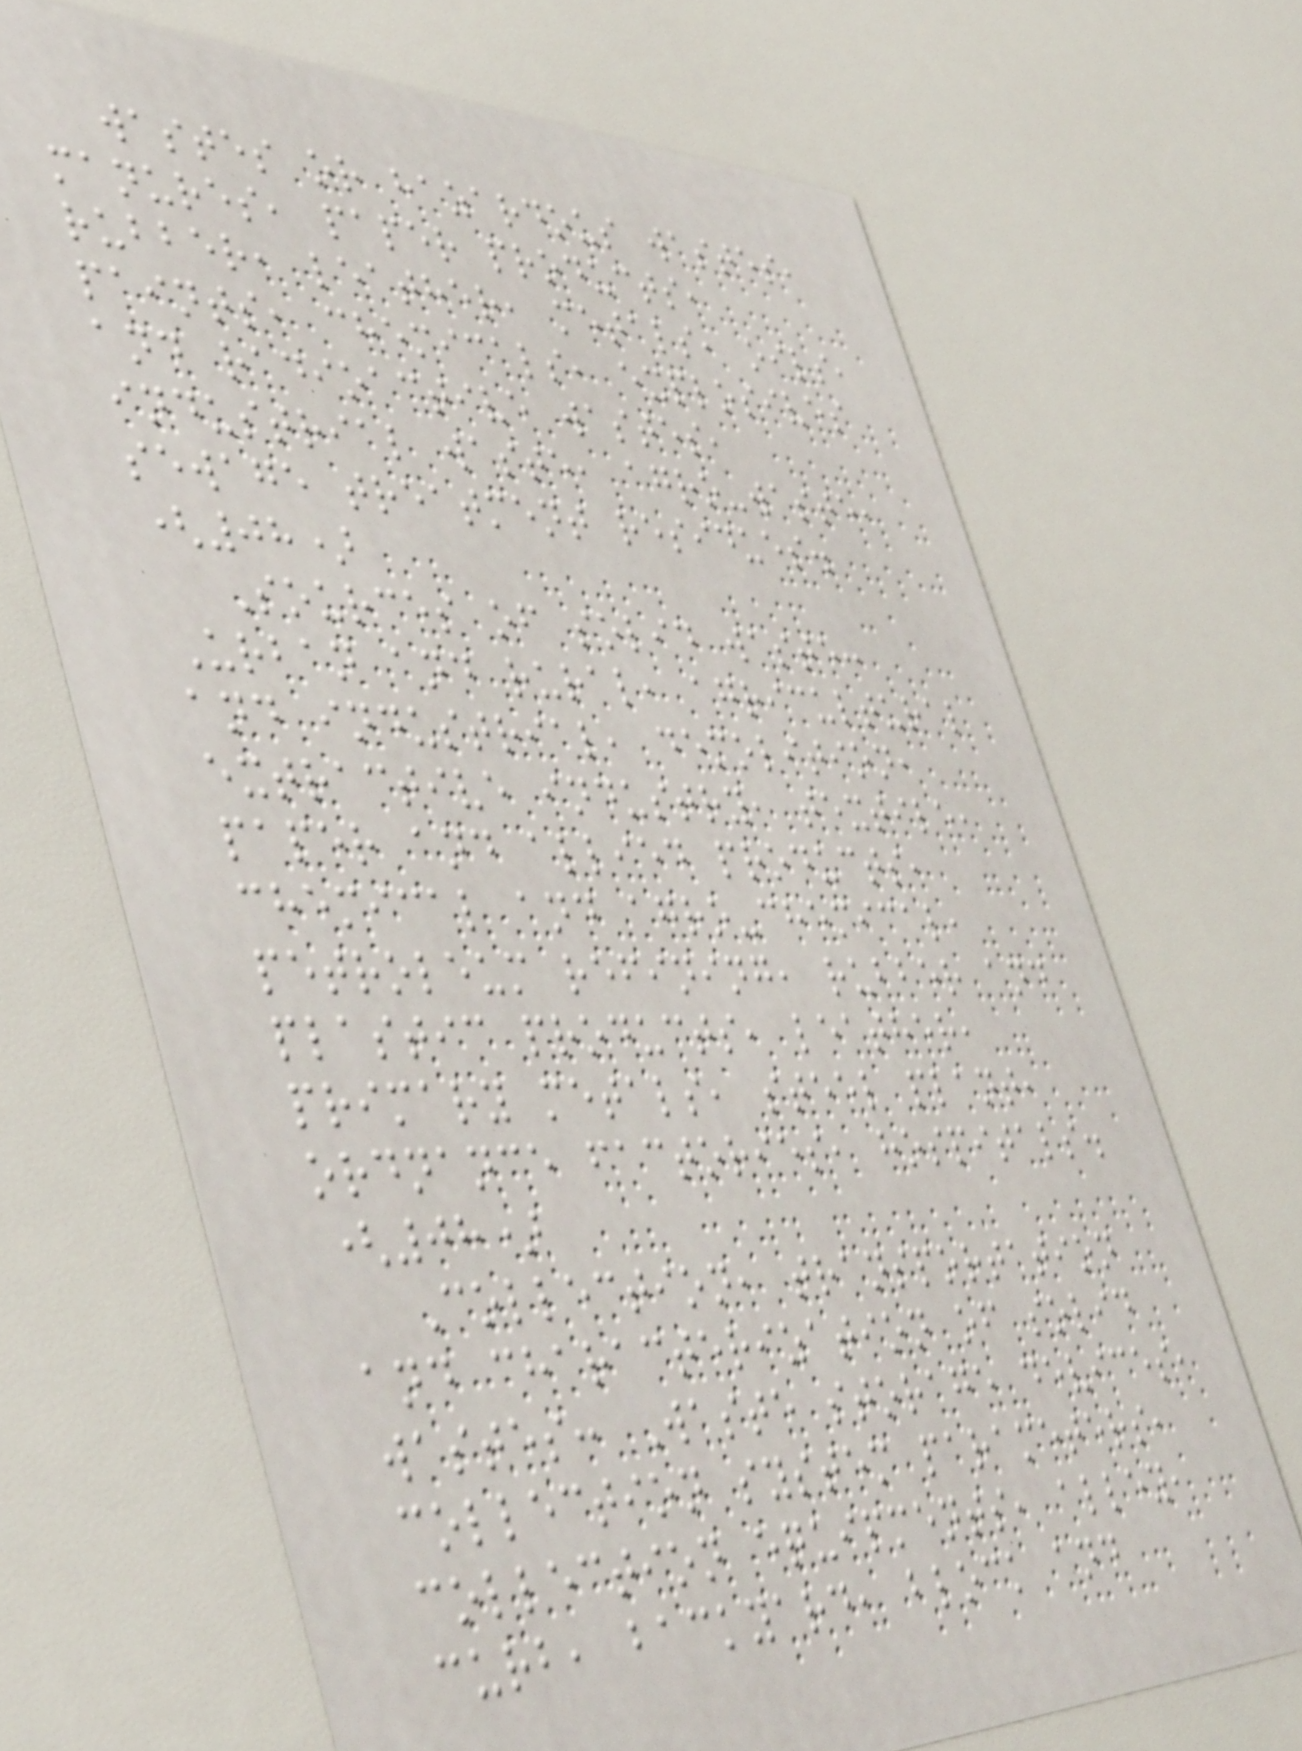wastes or hazardous wastes,
manures, paper products,
rubber, leather, metals, oils,
paints, chemicals, explosives
and radioactive wastes,
industrial waste, agro-waste,
sewage treatment residues.
(08)
Sources of solid waste:
Urban and rural, agricultural
and industrial, demolition,
extractive industry, textile,
paper and allied products,
chemical and agro-chemical,
petroleum refining, rubber and
plastic products, leather,
primary metals, steel plant,
ordnance factories, hospitals.
(08)
Collection, transportation
and characterization of solid
wastes: Waste storage devices,
collection system parameters,
collection equipments, alley,
curb, backyard, block and
